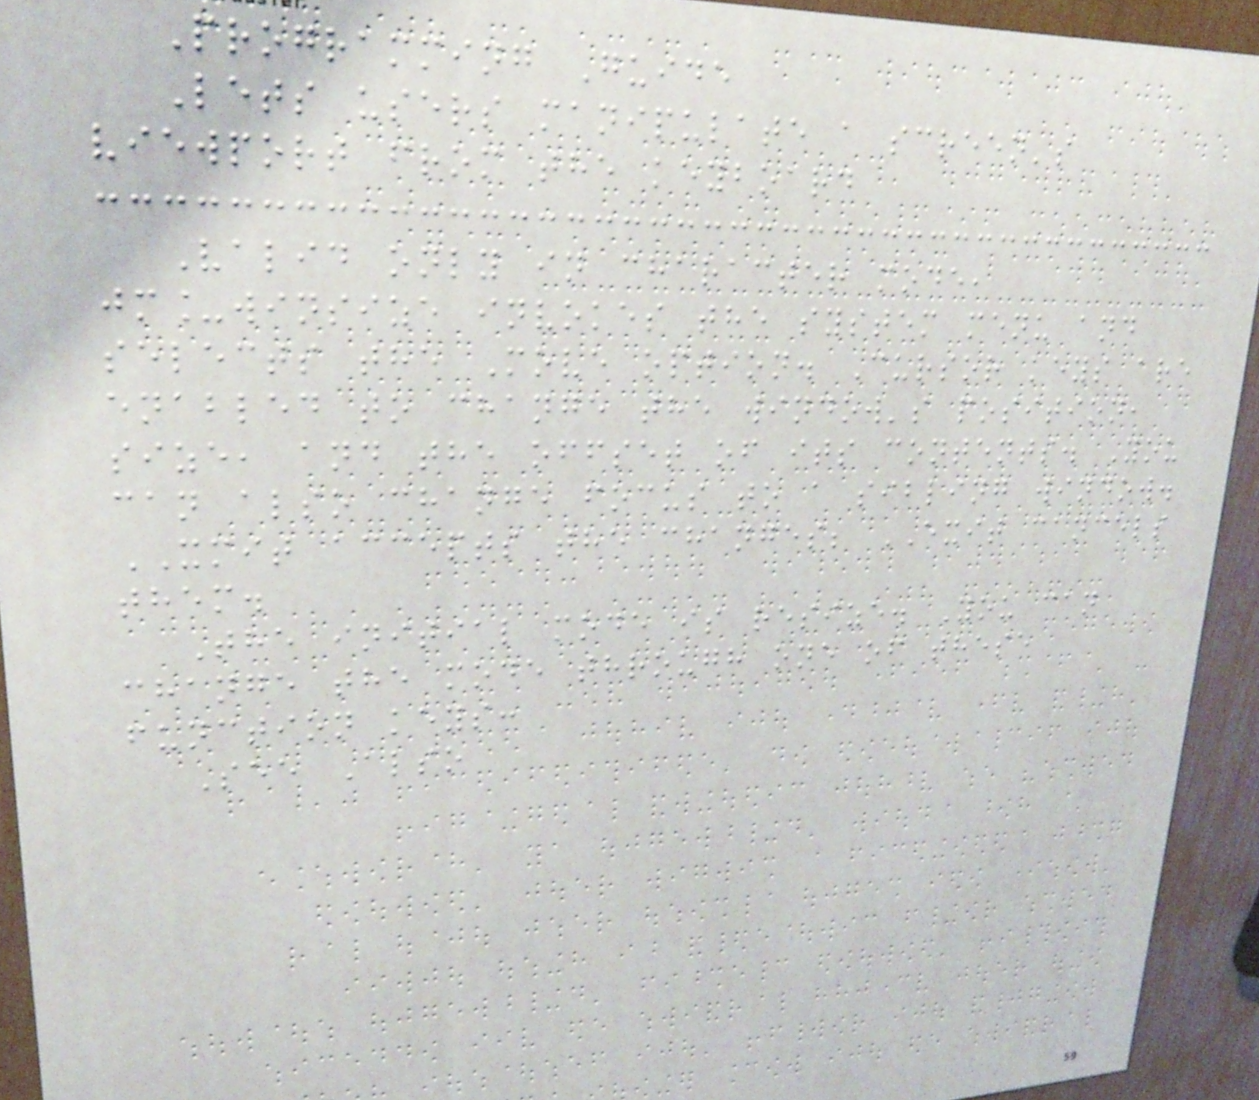Programming Guide
Lets users manipulate a screen's
viewport from the keyboard
Valid only in character mode,
jm_winsize invokes the system menu and
selects the Move option. Cursor keys are
enabled to change the window's position,
size, and the offset of its contents. You
can also change focus to a sibling window.
XMIT accepts the changes; EXIT cancels
them.
The initial mode is resize. You can
change the mode through one of these
function keys:
See Also
